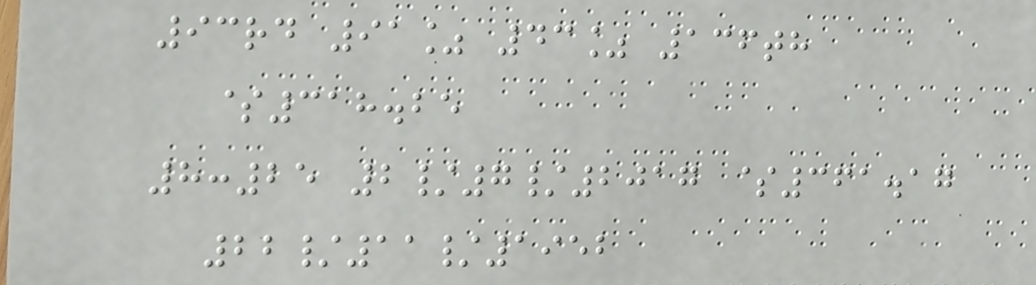93rd 91% 43% 136th
$318.25
8:25 2/7/2017 $361.17
22/11/1952
